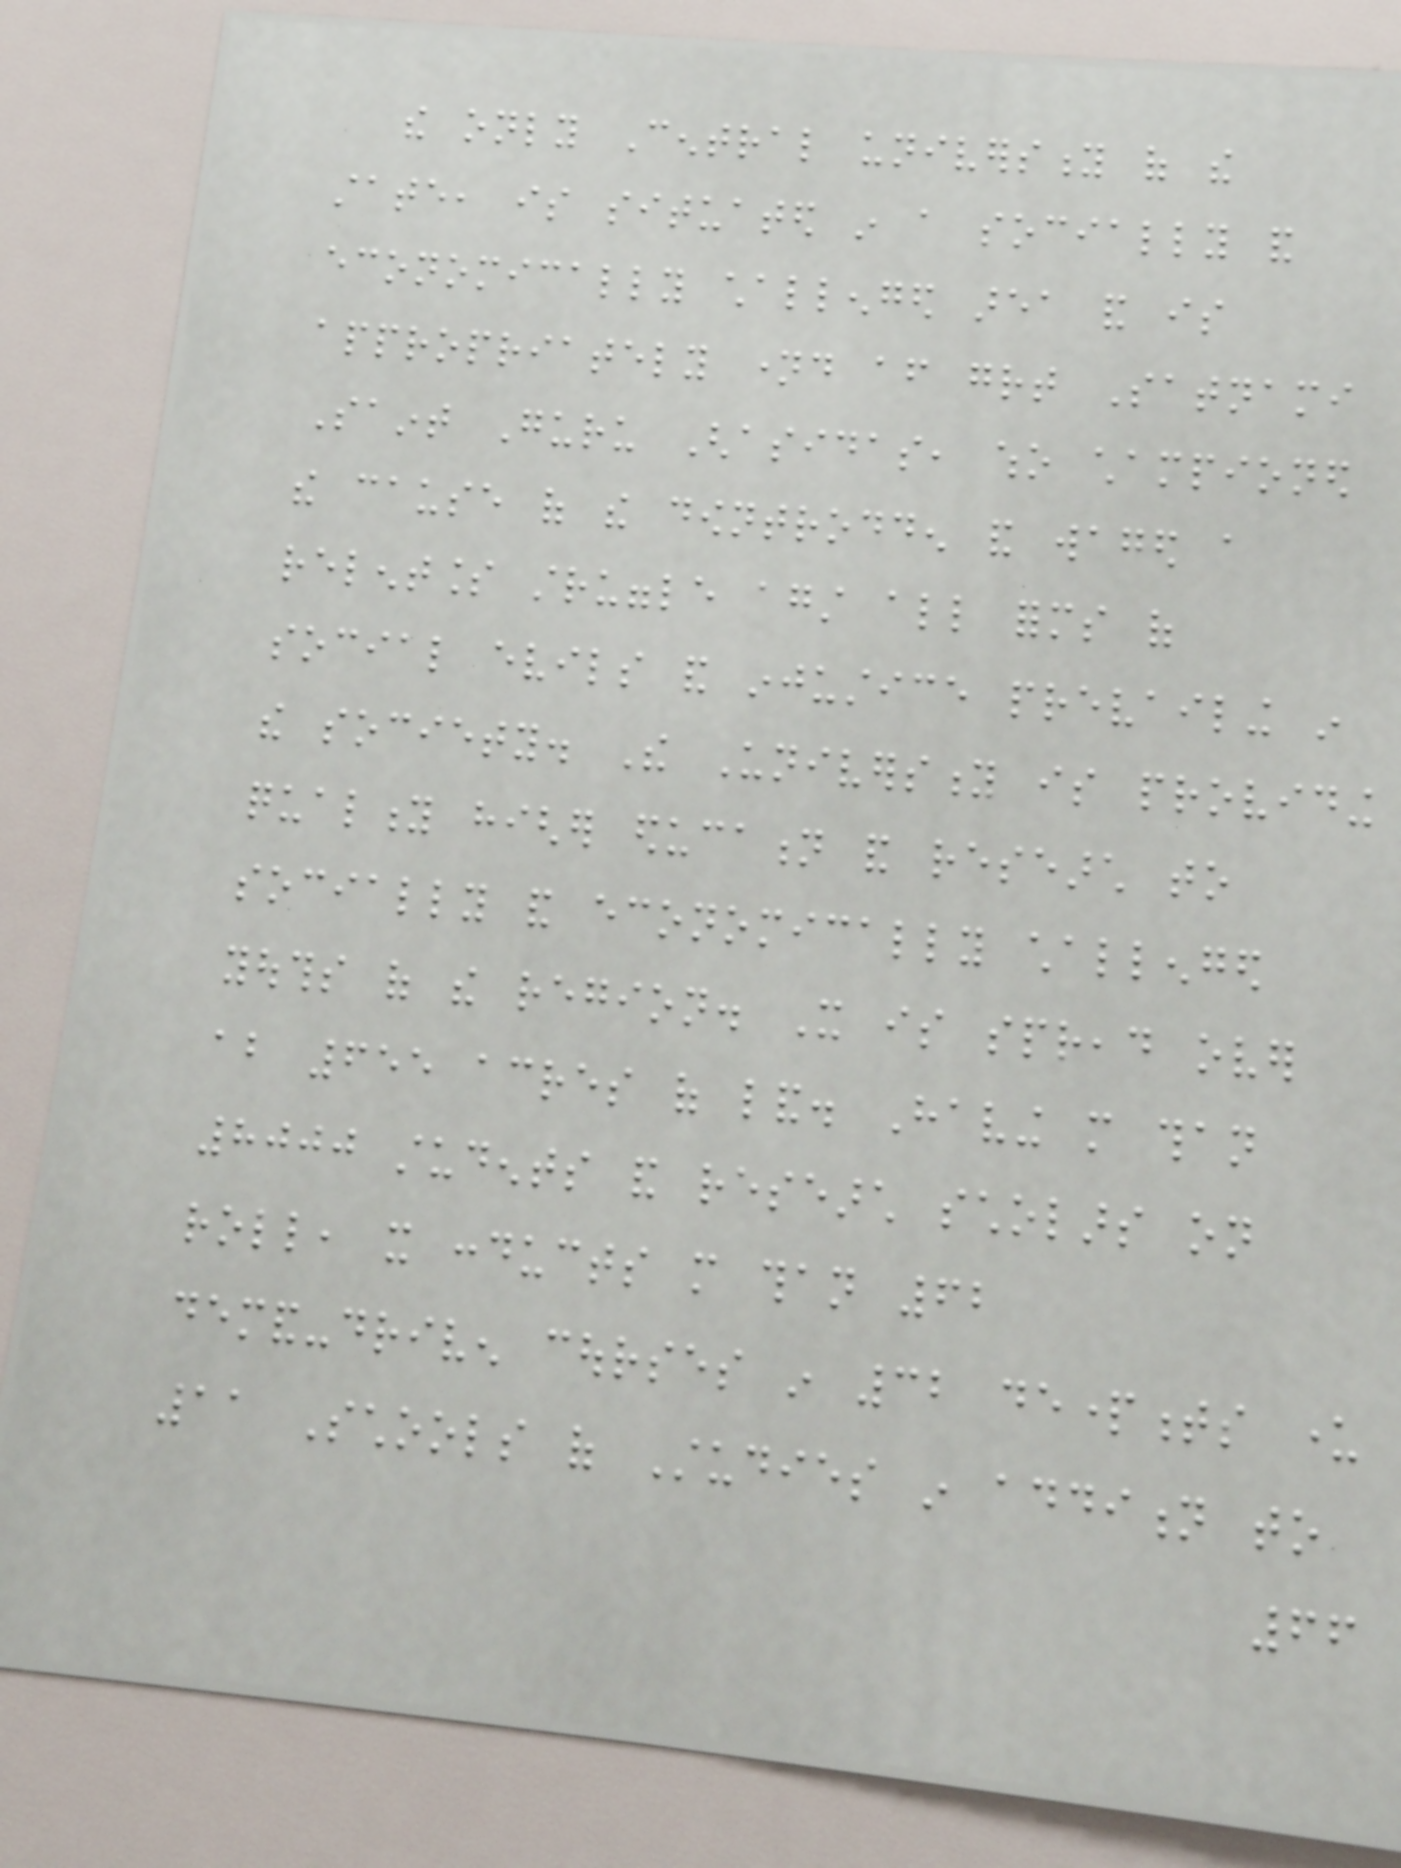the only Central university of the
state, is situated in a socially and
economically challenged area and is
appropriately named after great Satnami
Saint Guru Ghasidas, who championed
the cause of the downtrodden and waged a
relentless struggle against all forms of
social evils and injustice prevailing in
the society. The University is providing
quality higher education and research to
socially and economically challenged
youths of the region. It is spread over
about 655 acres of land. Having more than
8000 students and research scholars on
roll, it conducts more than 62
demand-driven courses in 32 departments under
11 Schools of Studies in addition to
66
